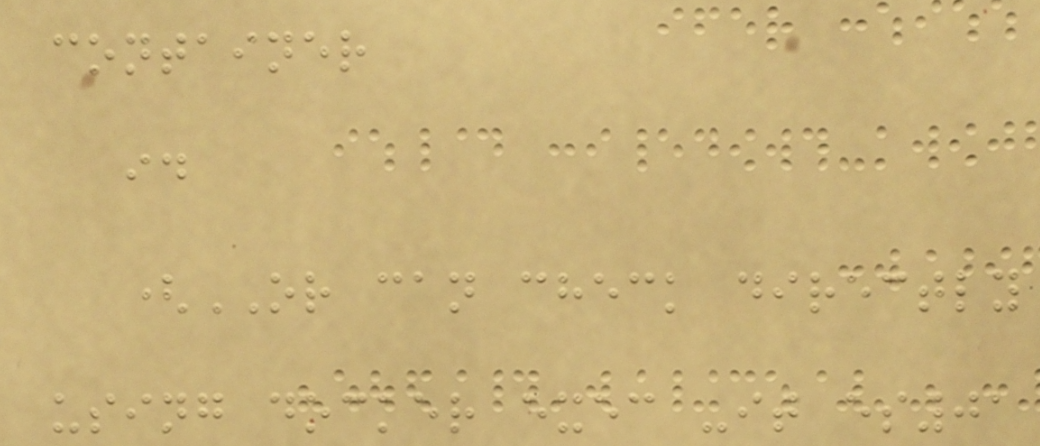container
id
(OR can check directly
using docker exec -it es01
